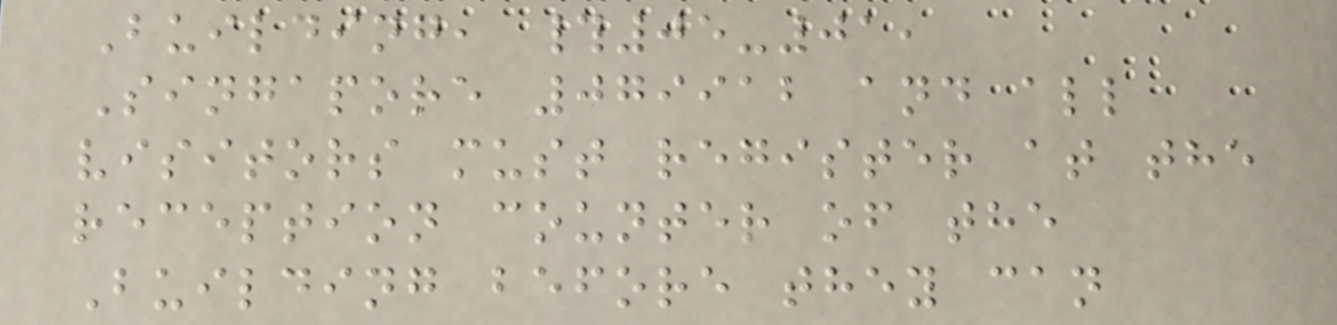Building, #05-01,
Singapore 079912 and all
visitors must register at the
reception counter of the
Building before they can
